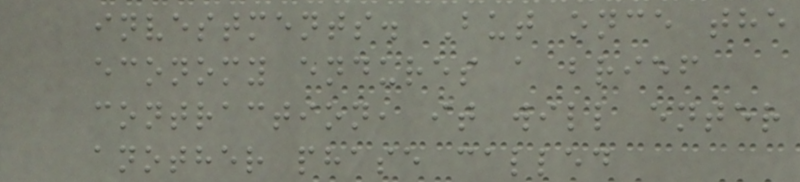investments. But once the
economy endures a brief
contraction, it will enter
another phase called
